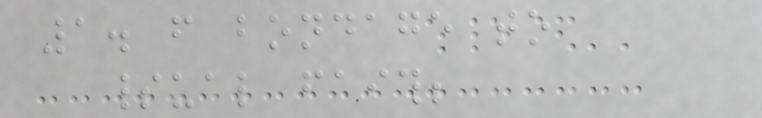1. from bondage to
spiritual faith;
